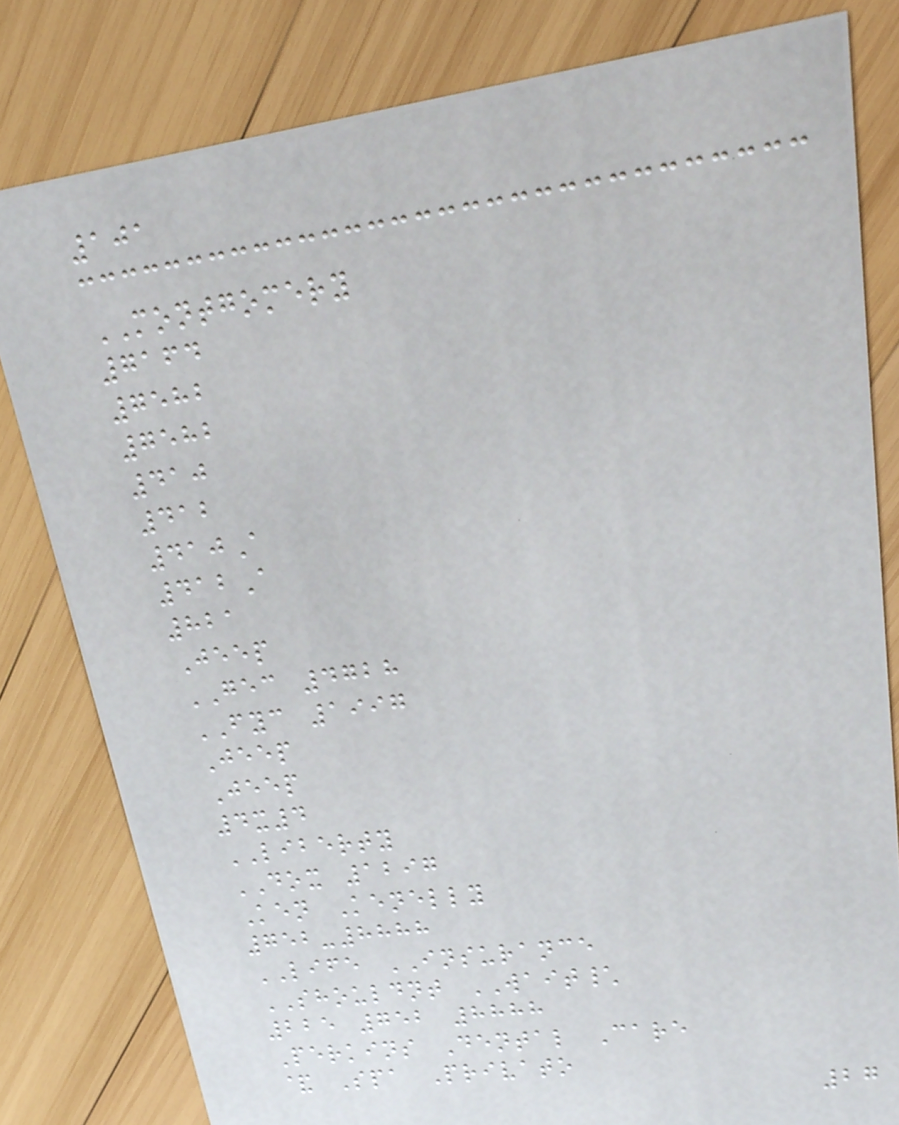101
MONTGOMERY
7164
7582
7582
410
412
410A
412A
821
Jeep
GEC 4728
FYC 1997
Jeep
Jeep
4x4
LIBERTY
DOX 1297
Ken Kenelly
752-8888
LIFE INSURANCE
SHOULDNT WAIT\
225 752 8888
Perkins Dental Care
& Spa Privato
27
